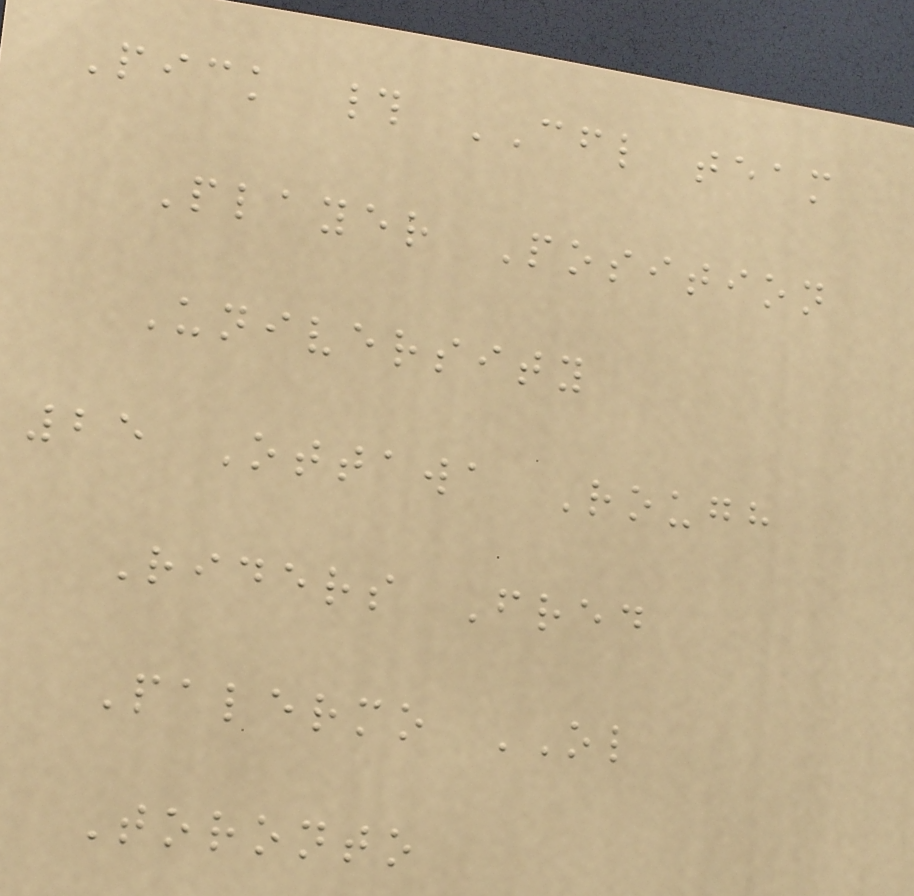Pick # CFL team
Player Position
University
25 Ottawa Rough
Riders Fred
Palermo OL
Toronto
